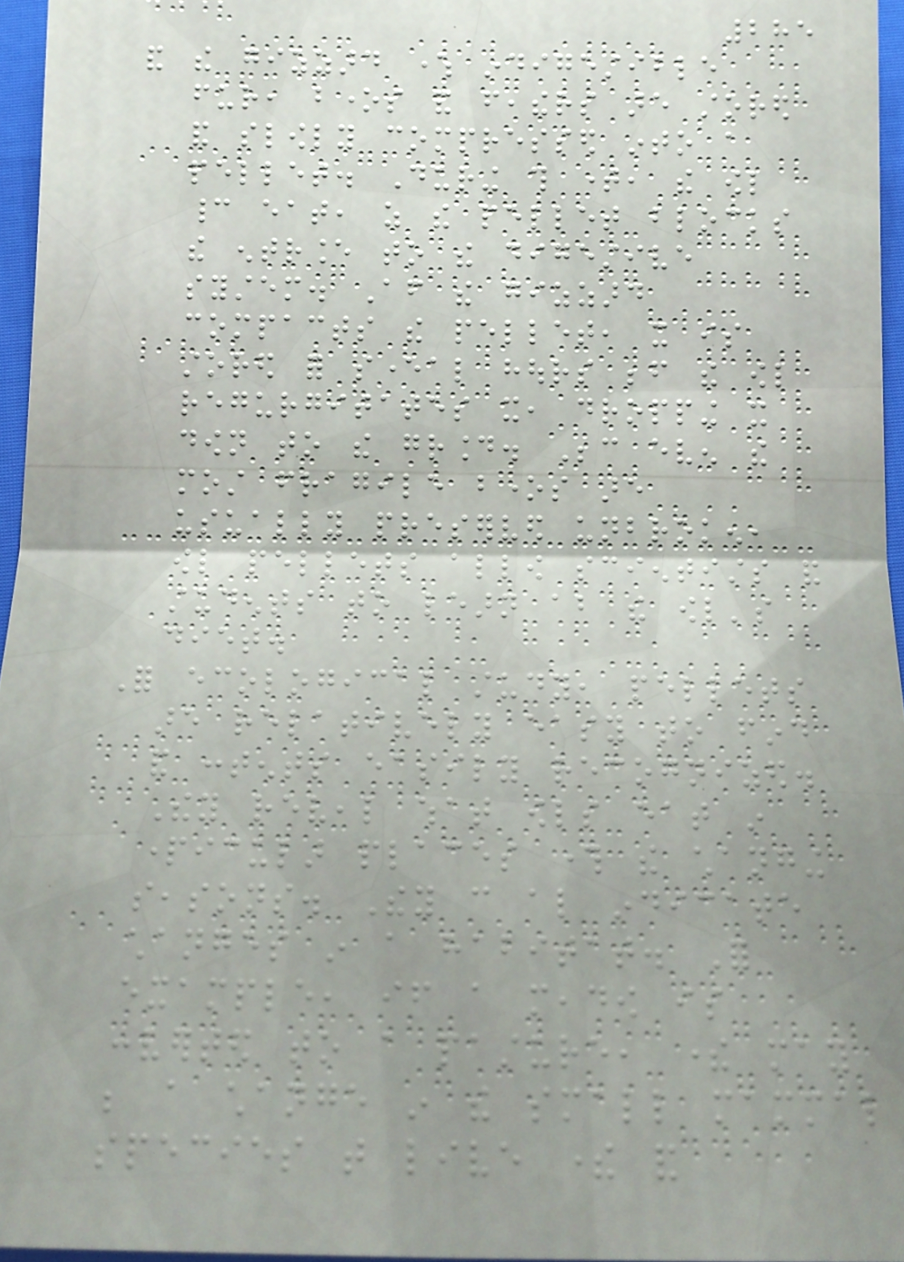285
and the gizzard where indigestible
fur, bones and feathers are stored
and slowly compressed into a
pellet. During this time, the owl
cannot eat, as the pellet blocks
the entrance to the digestive
system. After the gizzard
compacts the pellet, it is
stored for several hours before the owl
regurgitates it, dropping it
down to the ground. Because even the
most fragile bones are
usually preserved unbroken,
owl pellets allow scientists and
students to learn about the owl's
diet.
For ecological study, pellets
are relatively easy to find
and contents easily recognized.
They reveal what owls eat in
particular places through the changing
seasons. They can also indicate
changes in a habitat. For
example, if a meadow is
converted to a pasture, there may
be a change in the small mammal
species that live there and
